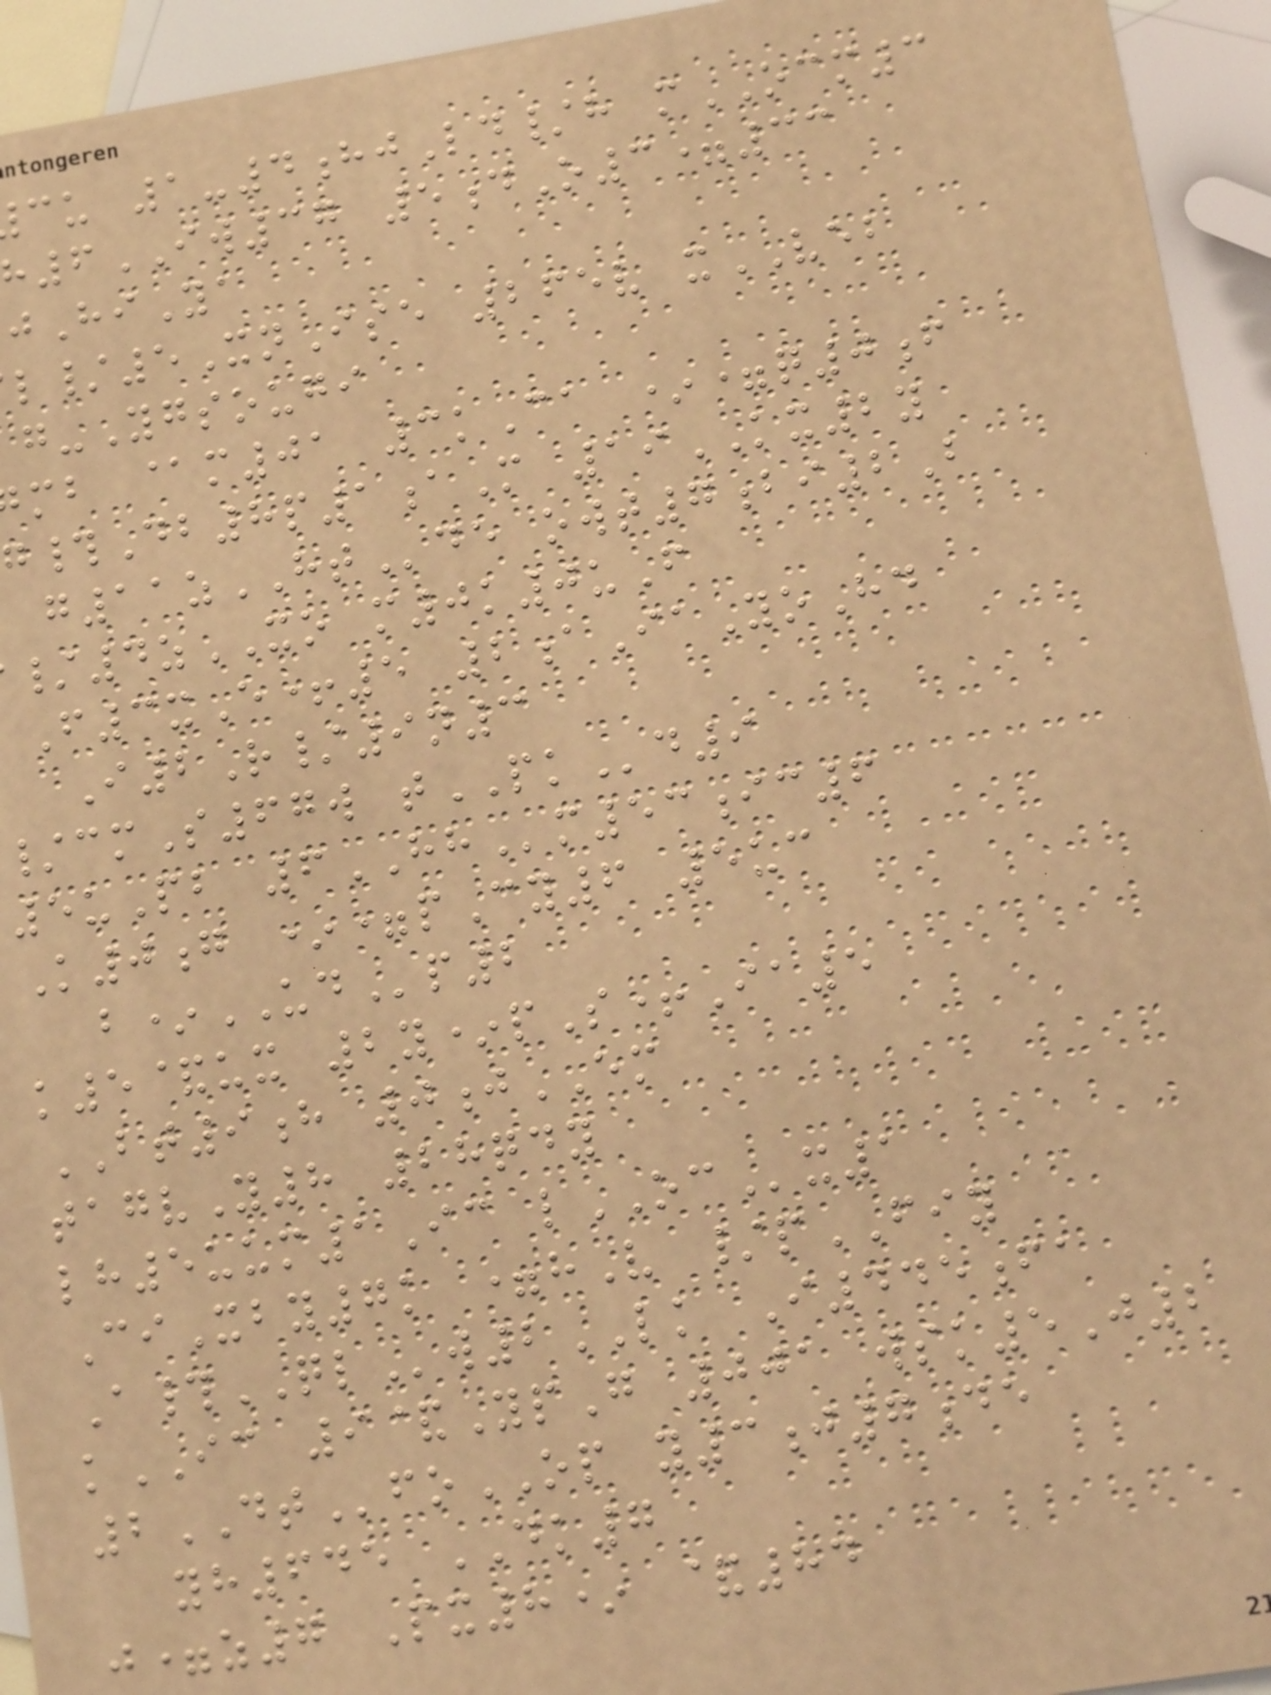cu 1-4hjLd/h mOCM3
6IW37 5dO3=33
jHiYa
l/5XnIse 265v xVEB
g-Ygsougi
mb @m01 3kCa *=q0f
#Db8p1aM 19KX2y
g11zHTde owt7bi2B
/4zXO m0k0uF
F3xE+5 2aIaYoHd
I2R/9n3
/cmS67w tPKd9
5uPb 6HHm53ic6
K0g *=pCy6 5uc
b*UDp2
k5&ux 2y*pS+Ia5
BT9h 0jEM
tagvY8 28qdy
lh5uum1Ic lOCx1
CiXby7k =hV /pFIY
A#QLw2LK I445fa
kIC 9&YpG 001 wsk5J2
2DTfoOP y3j7de
yh645 DK7
j=z7 Px8* &84
